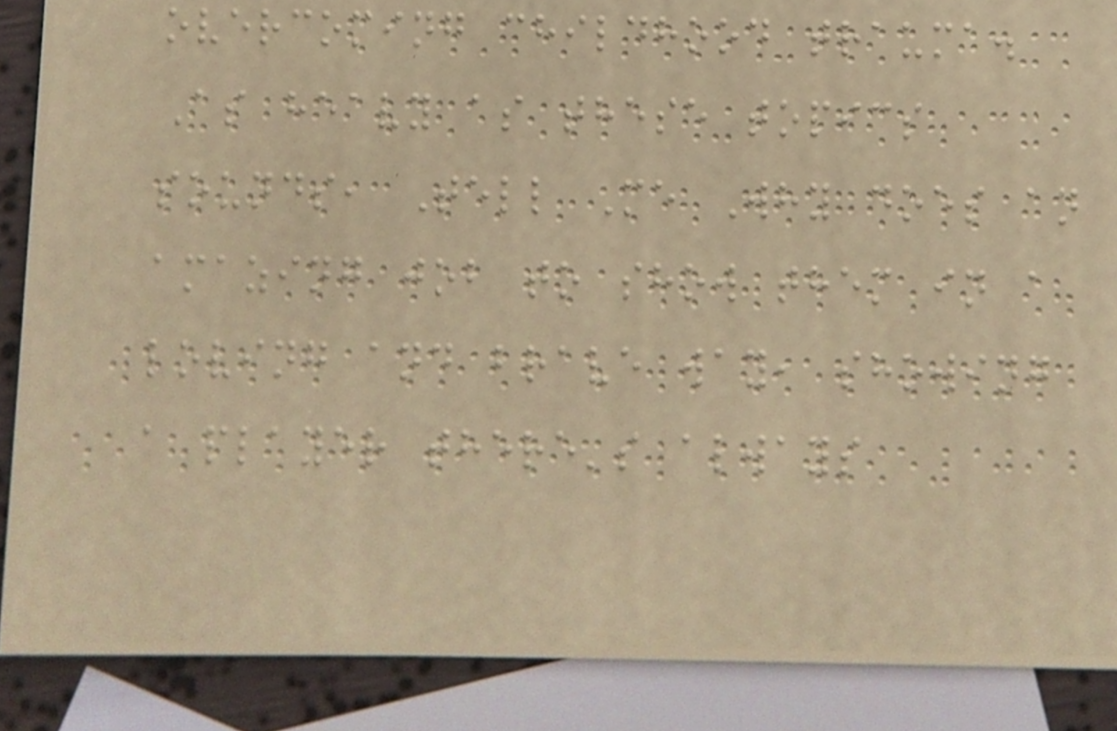overcoming childhood trauma.
As heavy as these topics
sounds, Tell Me Why does an
amazing job to show them in a
loving and brave way, showing
a player there's always
